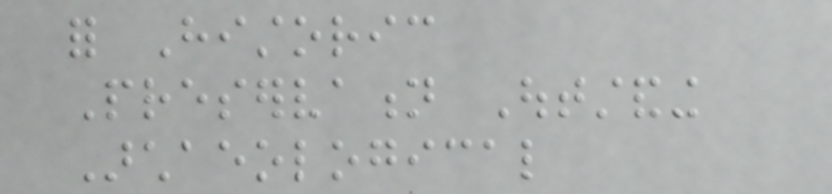for Historic
Preservation Outstanding
Archaeological
